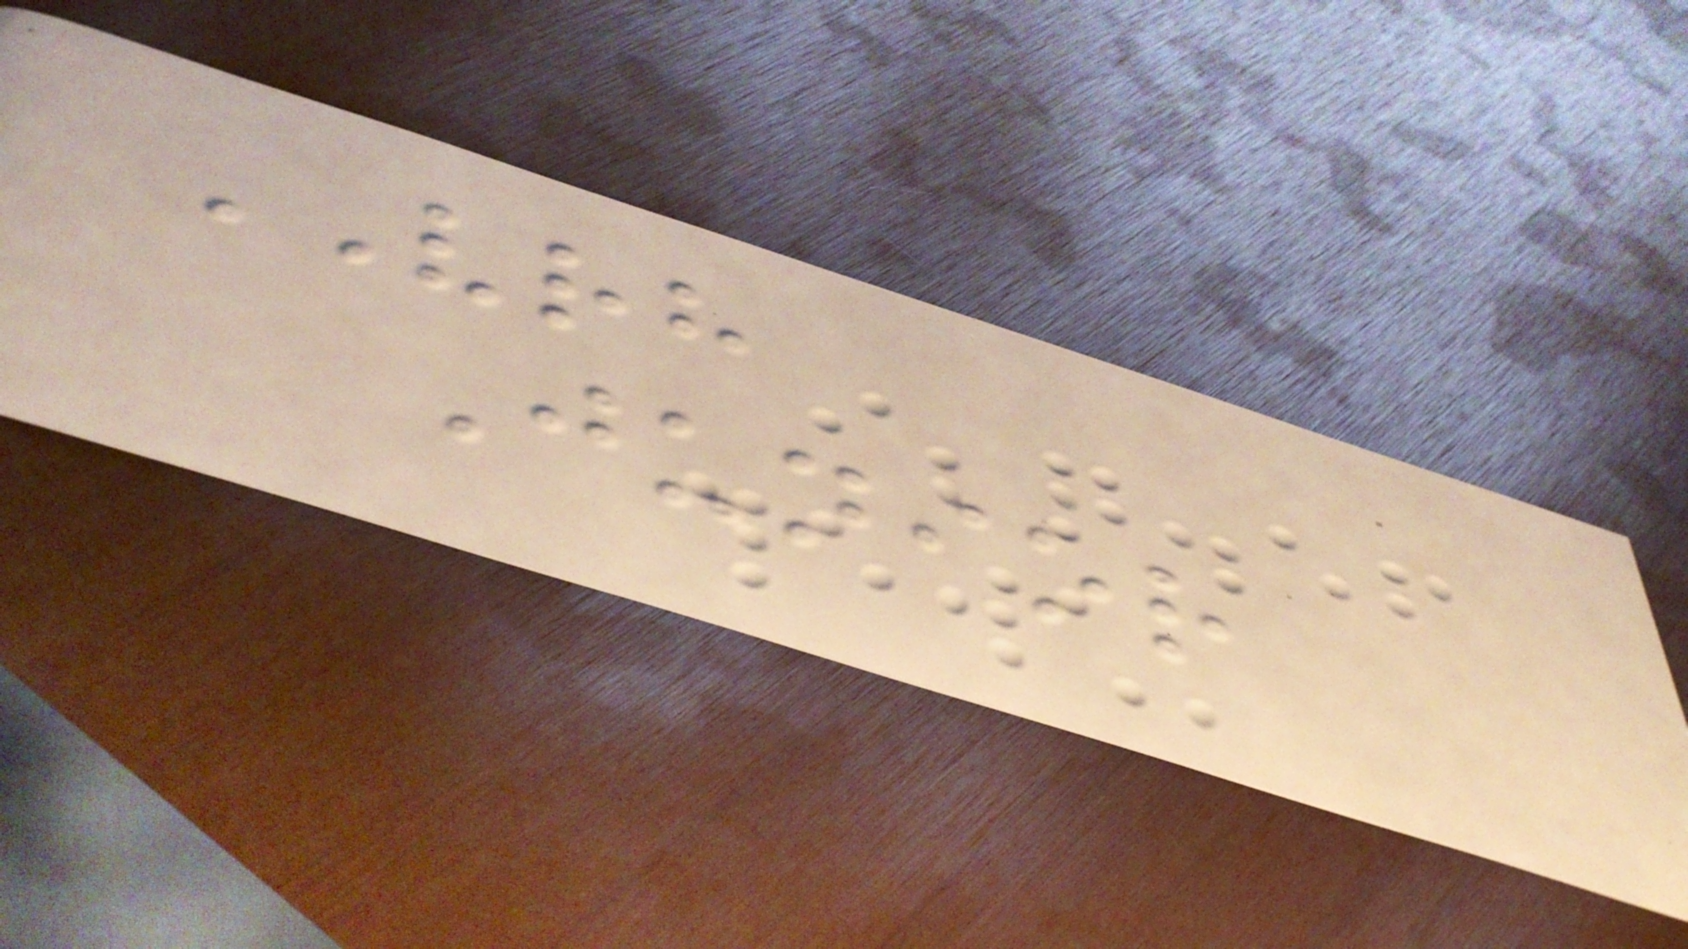VRH
Junior
